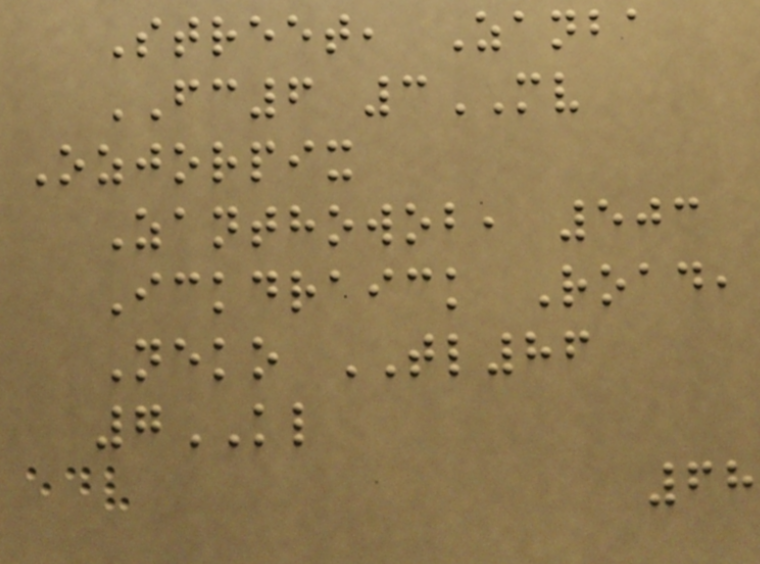Street, Zanba
FC6 3MV
Ozjorpix
Zanthowob, 503
Ickdraick Road,
Neko TL86
7KL
68
